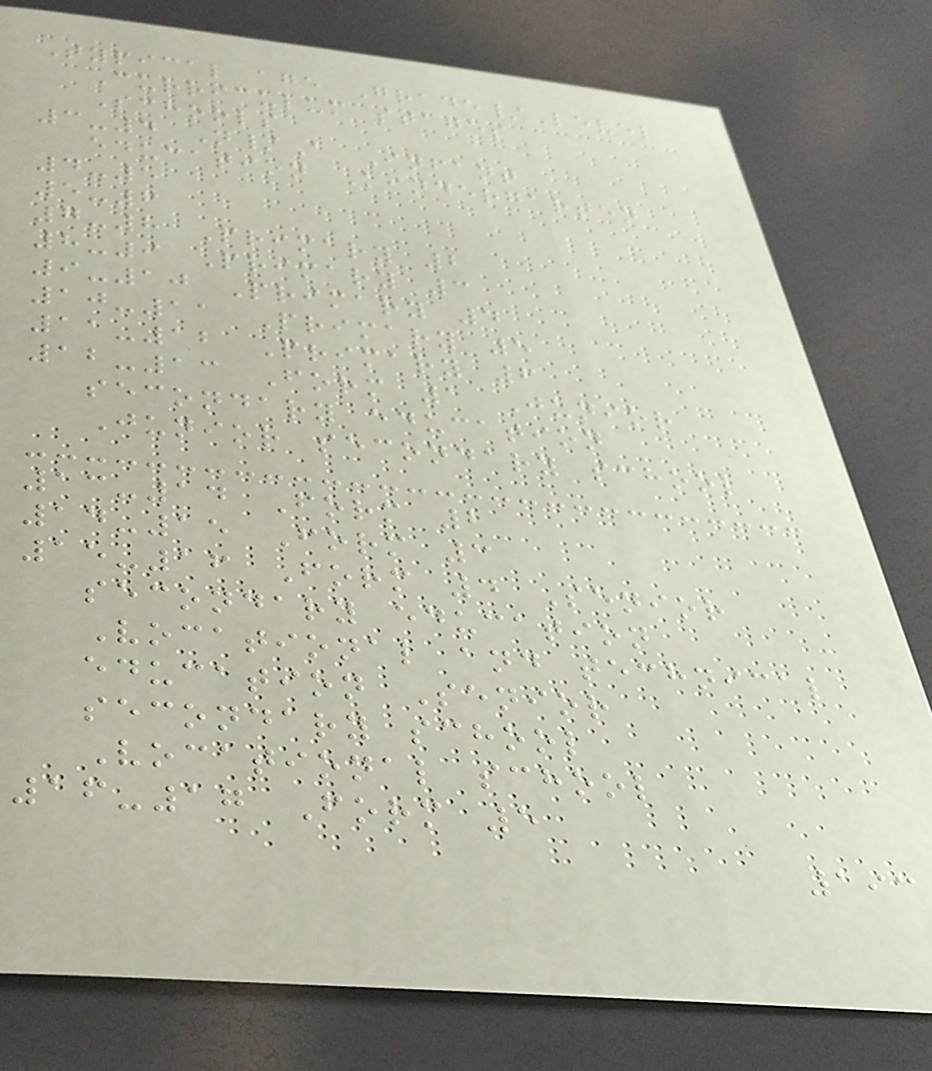Typical age Grade/Level
Curriculum stages
Schools
3-4 N/A Infant
education Kindergarten
4-5
5-6
7-8 Primary 2
8-9 Primary 3
9-10 Primary 4
10-11 Primary 5
11-12 Primary 6
12-13 Form 1 Junior
secondary education
Junior secondary school
13-14 Form 2
14-15 Form 3
15-16 Form 4 Senior
secondary education
Vocational and technical
education Senior
secondary school
Vocational school
16-17 Form 5
193
